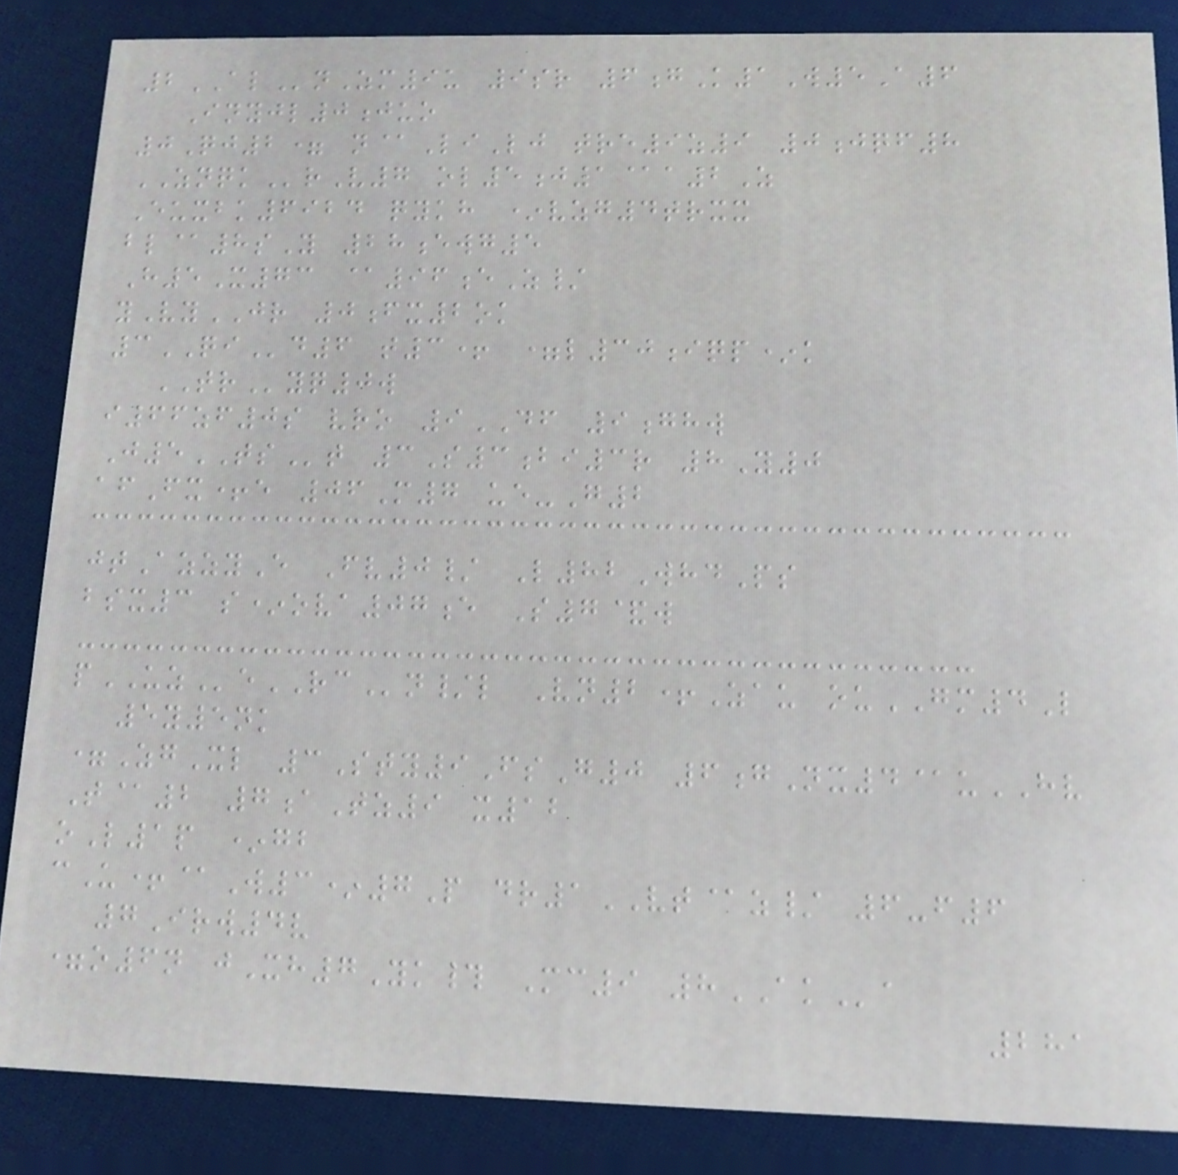2ALnZm9u 9sr 6gK1W5A6
Inyjl0juo
0Qj2= n@LiLj tre9z9 0jqf8
ZNQKrV7 ol5j1@a2Z
Euxbk6924 qykh *vzg4trxx
bl@8sY 28ewg5
H5X73 @96eZ/
yVyJR 0fx2ok
3QId6 t3+ =l30iqp*k
TRyq0w
i66zf0s vro 9DF 9ghw
J5TSt 3S3bi3r 8Y0
afFx+e 06M7 ue-G2
jtAzzyE Fv0/ L82WhdPs
bsx3 s*ova07e S7&w
pUZeRCn/l Vn2+Zau ouGM4L
5y5nk
=ZgXl 3Sty9FsG0 6gNx4@uHV
T@2 7aTz9 x12
oL1p *gb
cU+@W3*7P dr1VT@z/ 6-f6
7Irw4v
=o6n jXh7Yk# Mc9 8AKa
281
